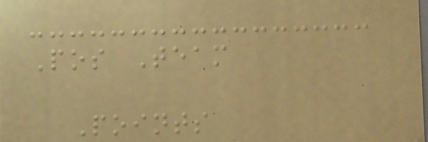Pos Team
Points
